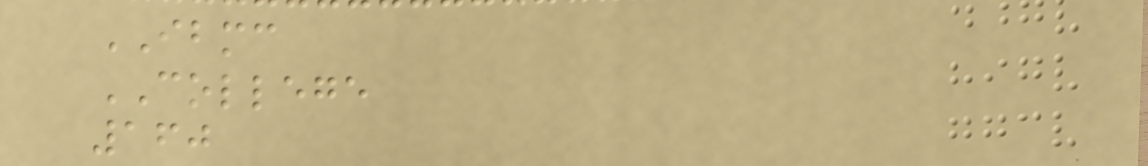IBMC
COLLEGE
160
